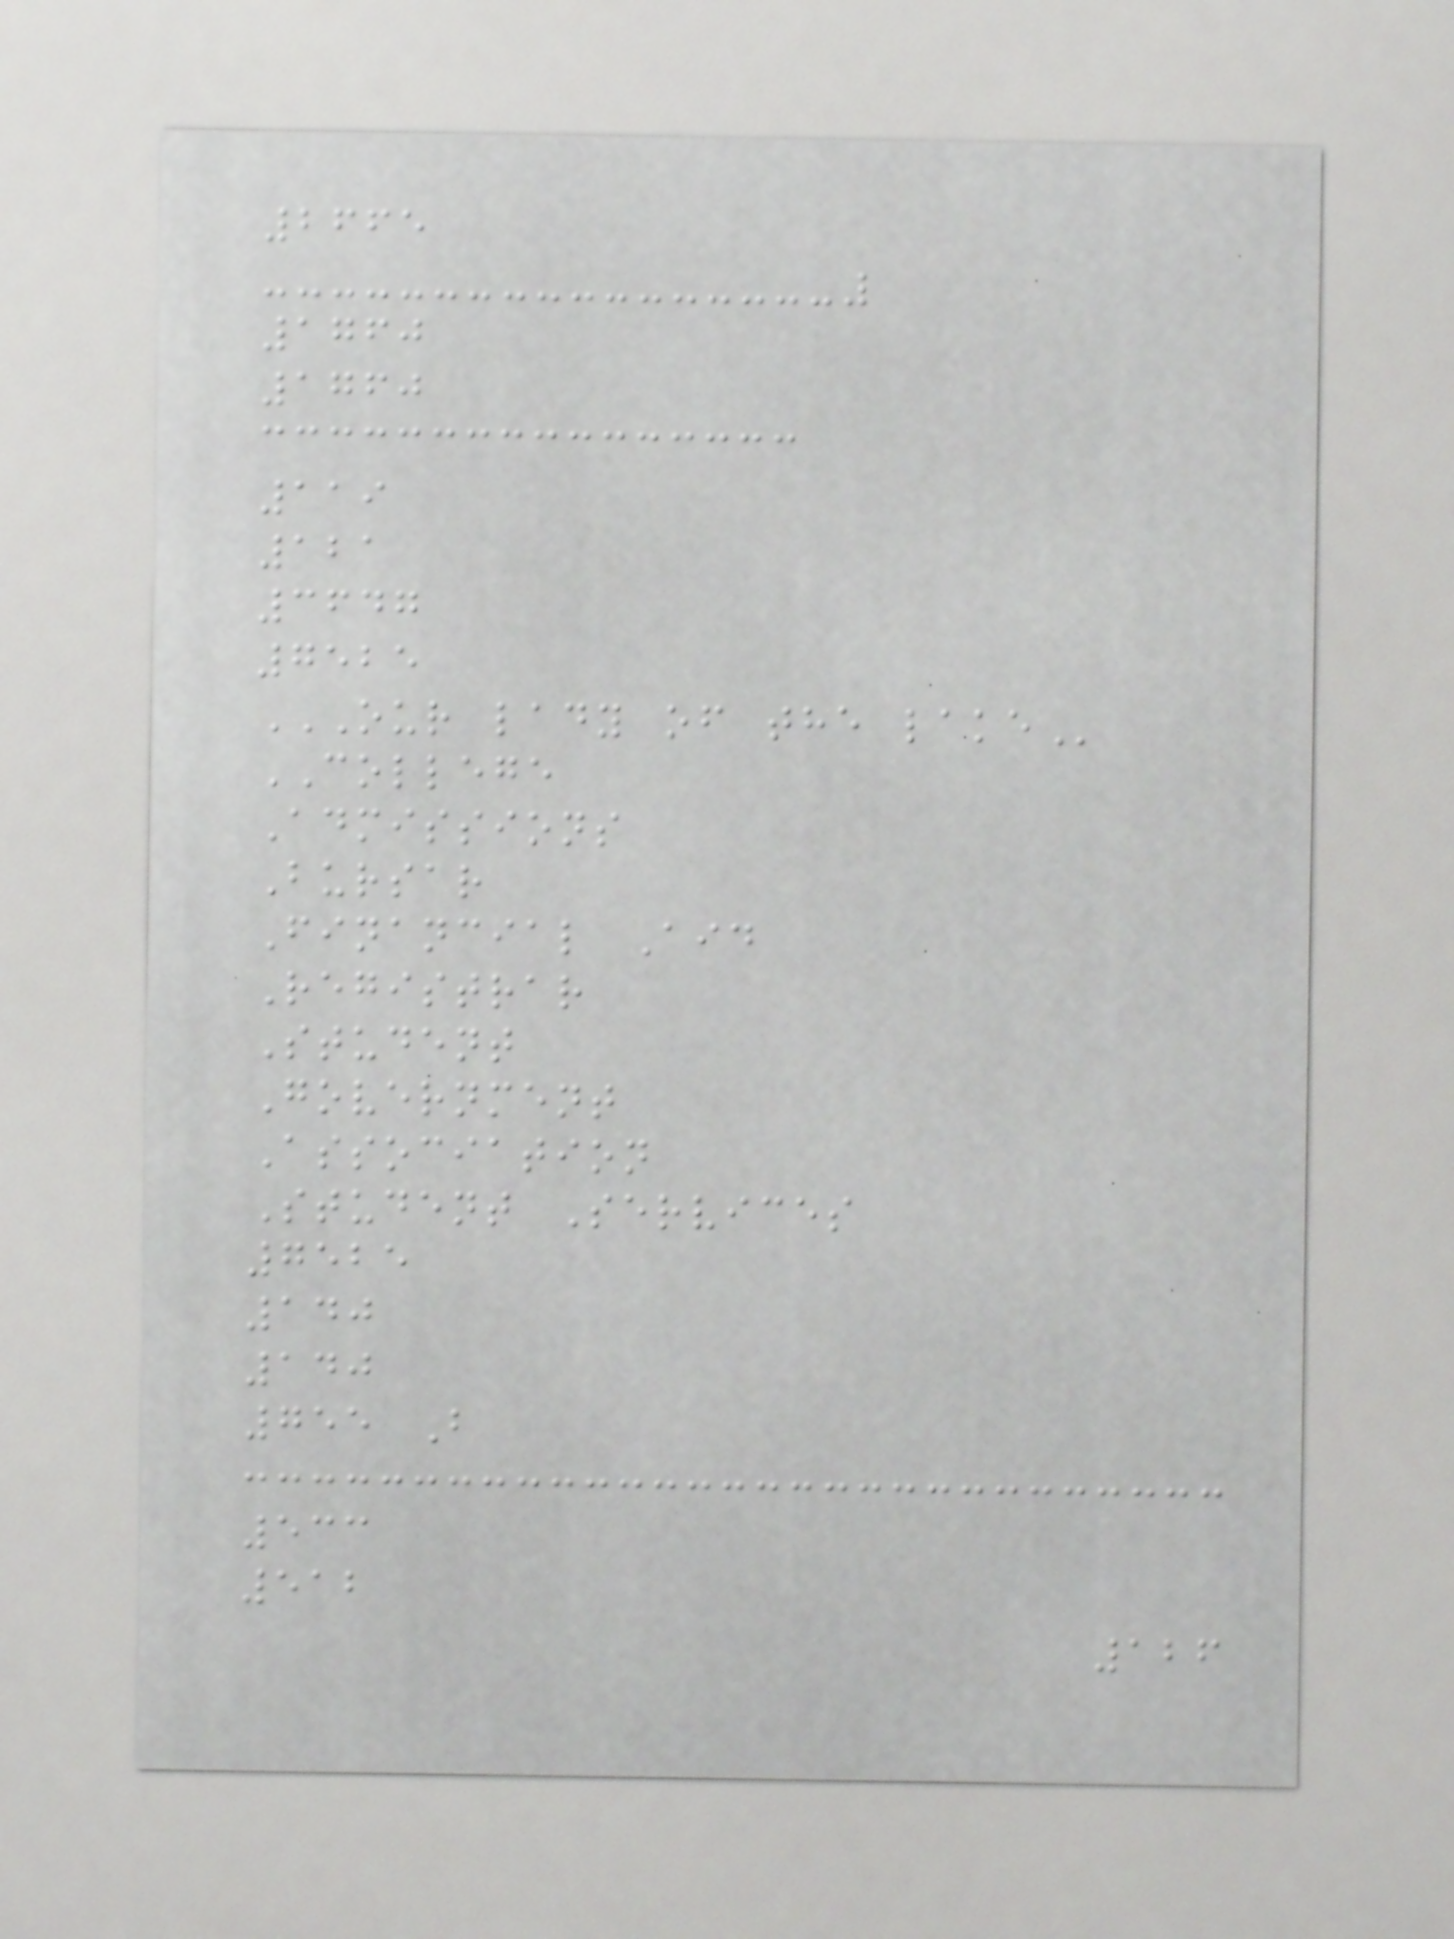2665
1760
1760
119
121
3647
7525
OUR LADY OF THE LAKE
COLLEGE
Admissions
Bursar
Financial Aid
Registrar
Student
Government
Association
Student Services
7525
140
140
755 B
533
512
126
